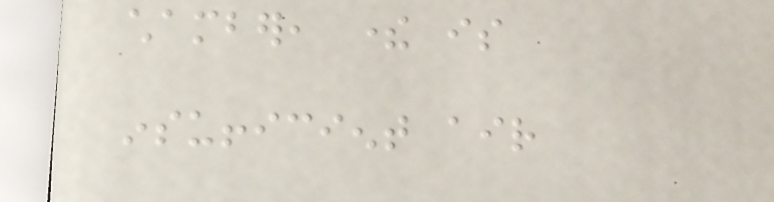chamber, there is
insufficient air
